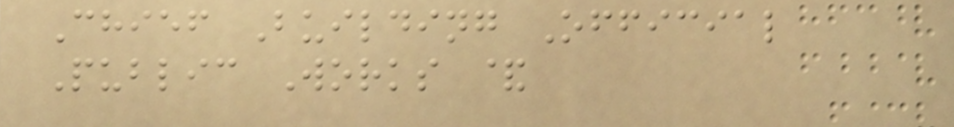Chief Building Official
Public Works &
